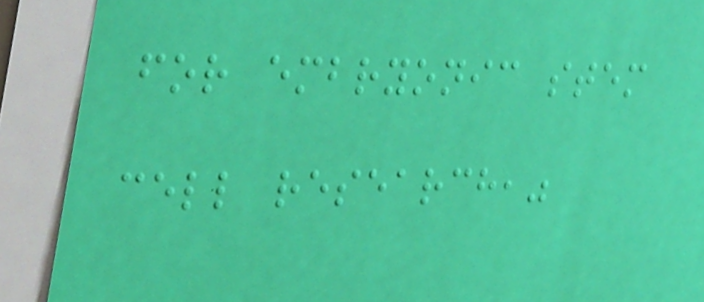for embryonic stem
cell research,"
